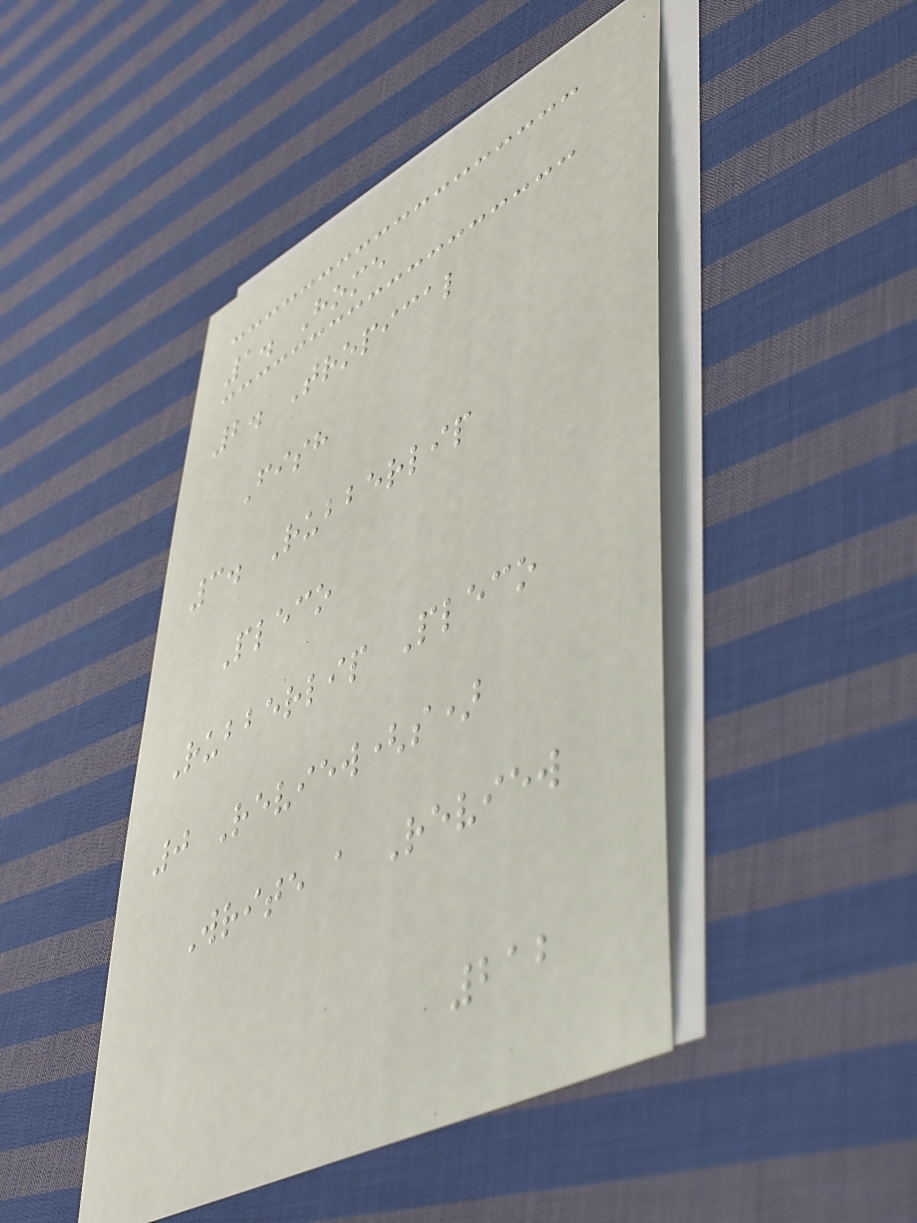1. Home
2. Tropical
Fish
3. Rubberlip
Pleco
Rubberlip Pleco
0 Review(s)
Write a Review
212
